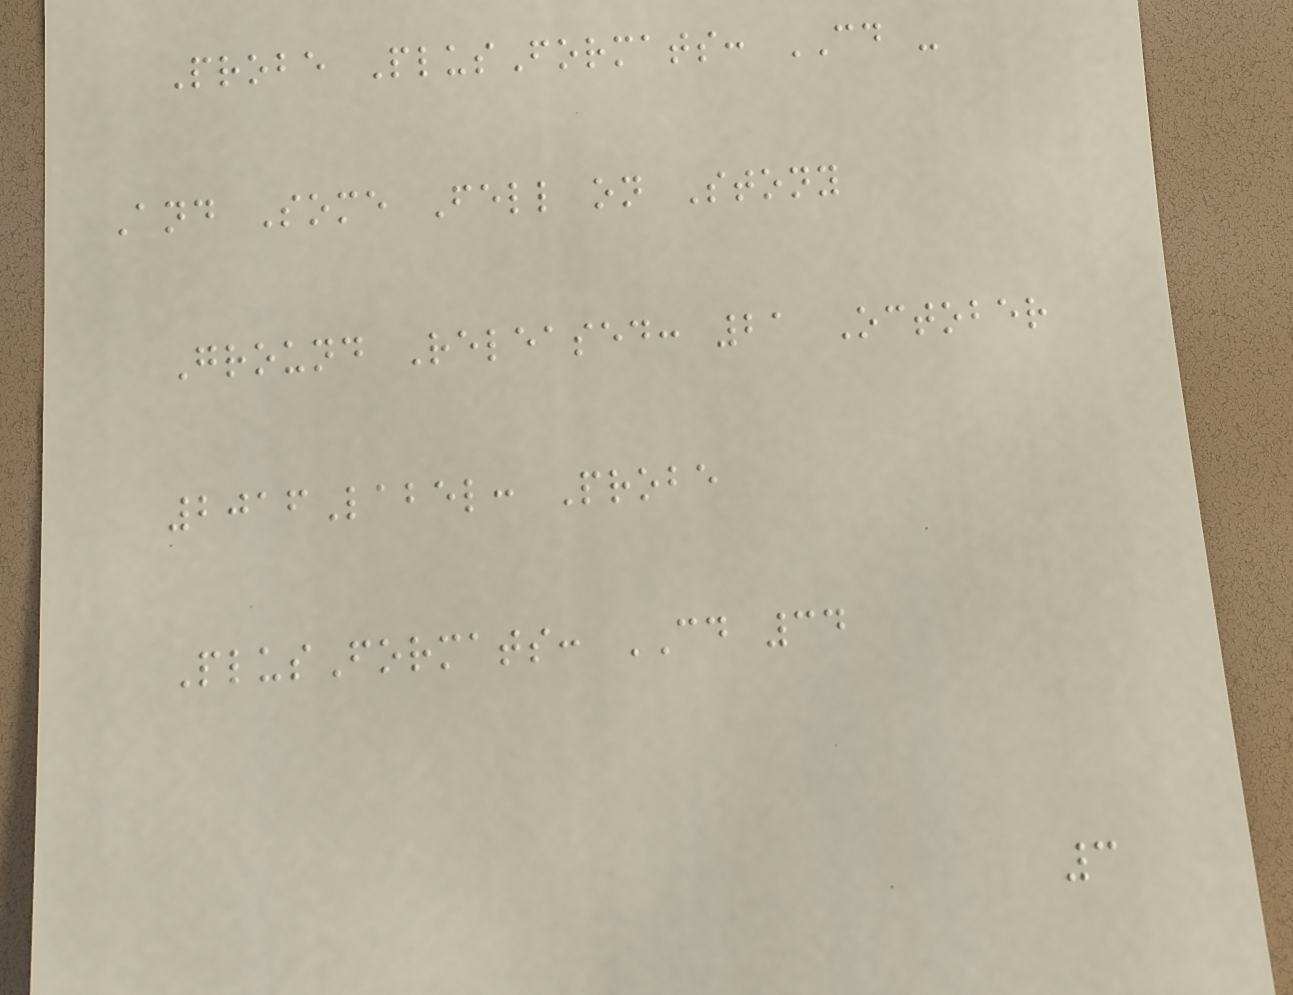Probe PlusFormats: CD -
And Some Fell on Stony
Ground Released: 21 October
2016Label: Probe
PlusFormats: CD 34
3
